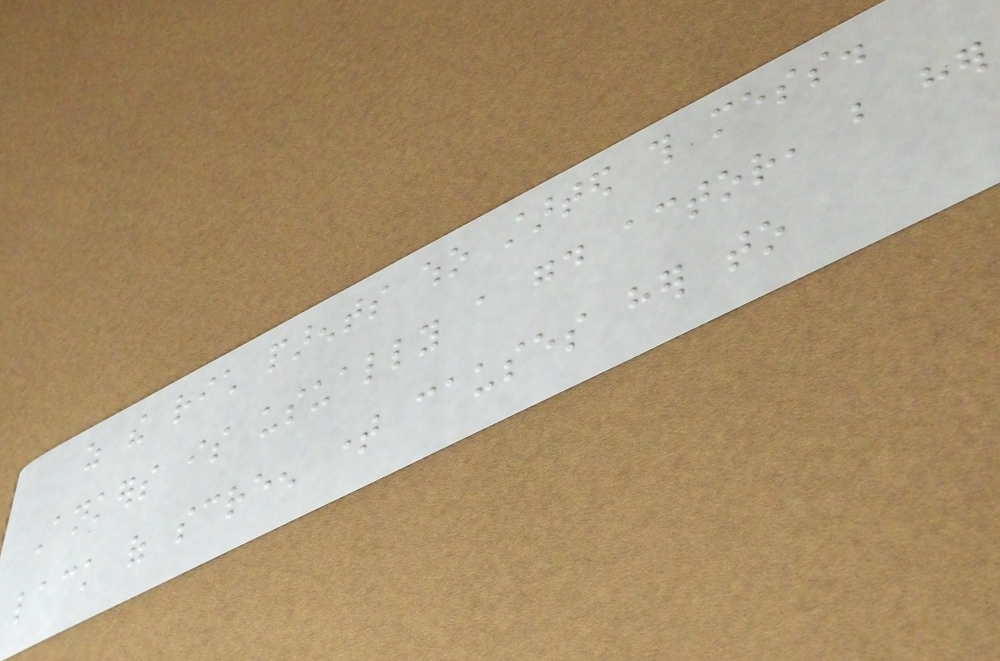as the rich parents who started this mess.
Ankers is usually a good actor, but her
lack of screen time causes her to
